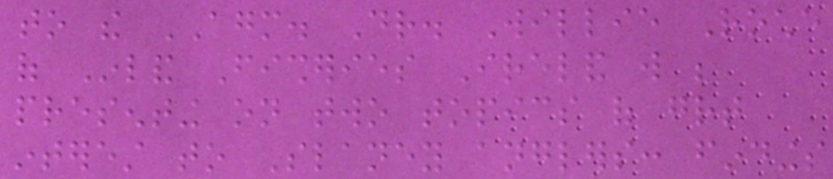to the AGM. Dr. Willie Roche
of Inland Fisheries Ireland will be
presenting on two topics of great
interest to Slaney anglers: findings
